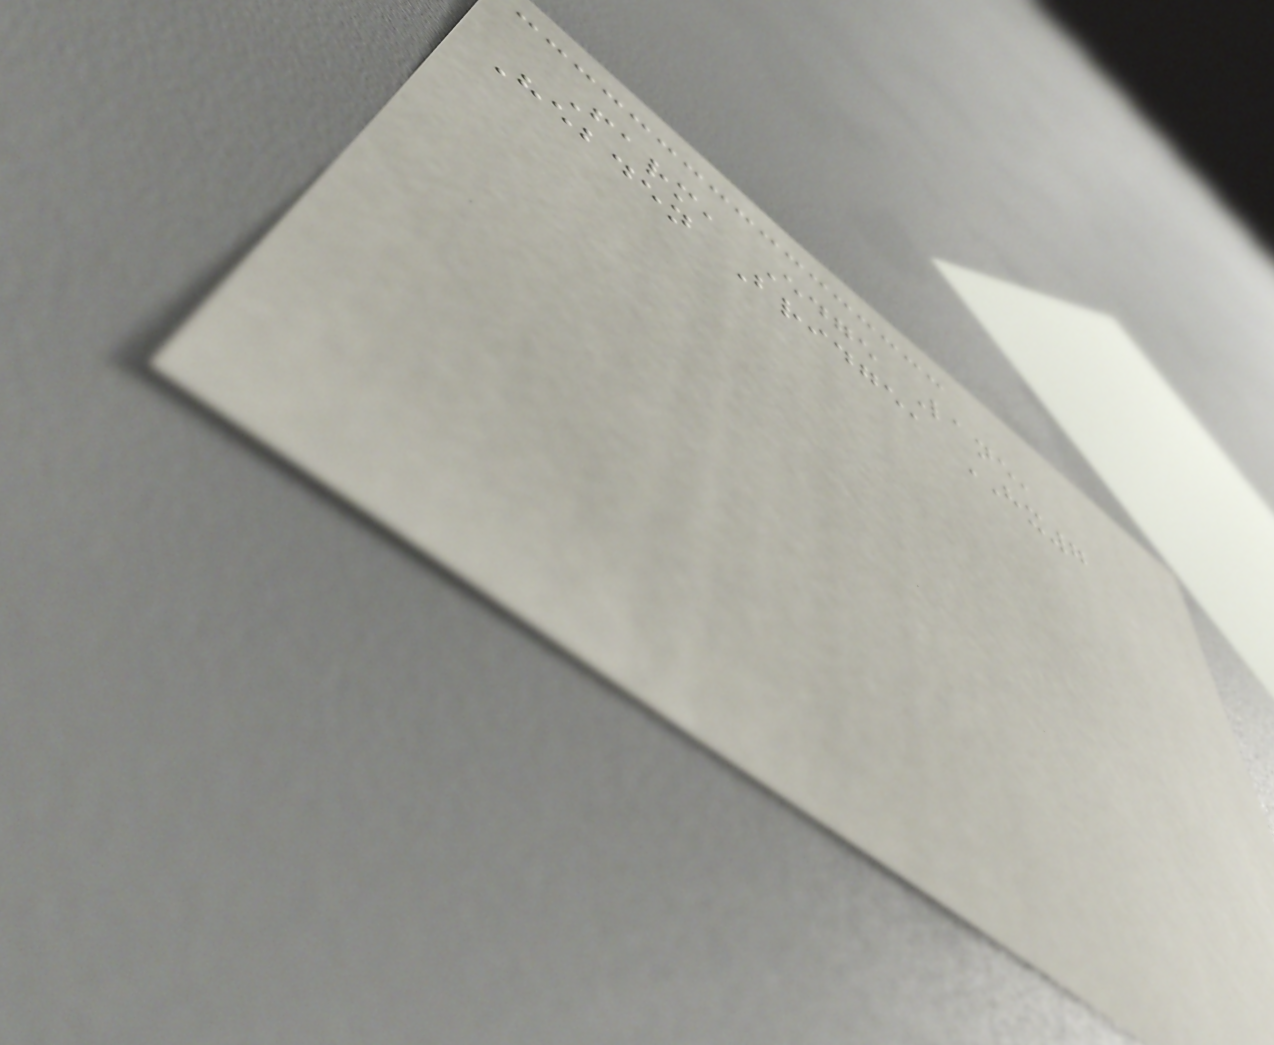Farm, Edge Lane,
Hebden Bridge, HX7
